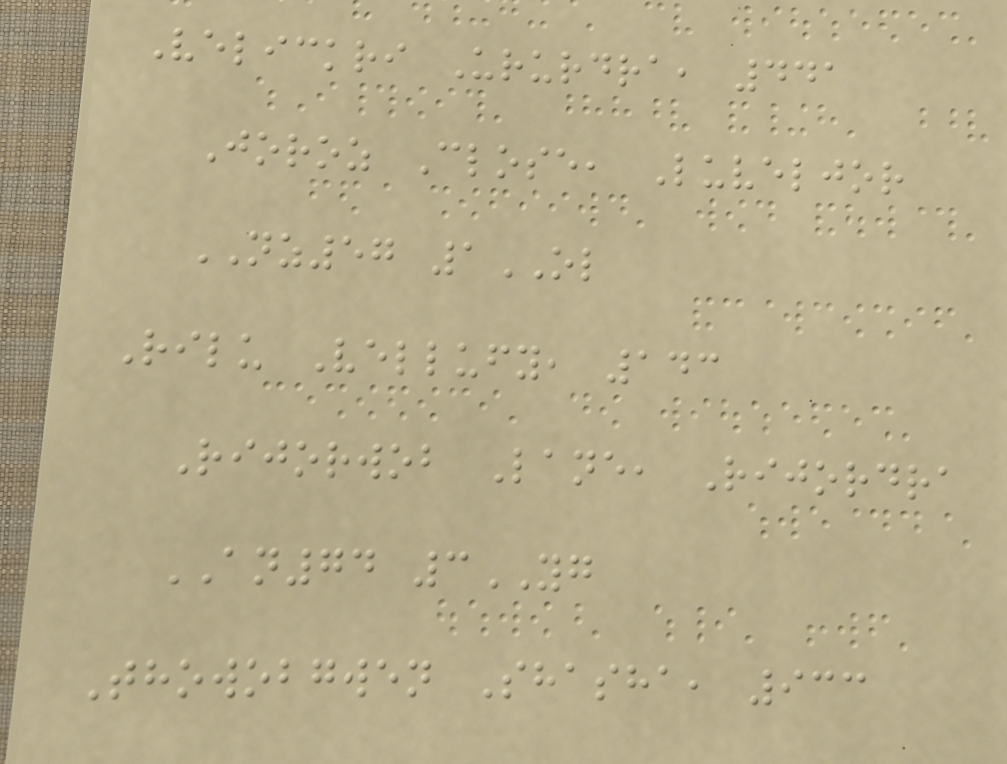Velickri Ururdra, 441
Joroz Close, Luveljor
NZ57 1OL
Rilu Vellufy, 143
Rijorwob Lane, Rijordra
AN74 3YG
Thowobgwen Shasha, 933
